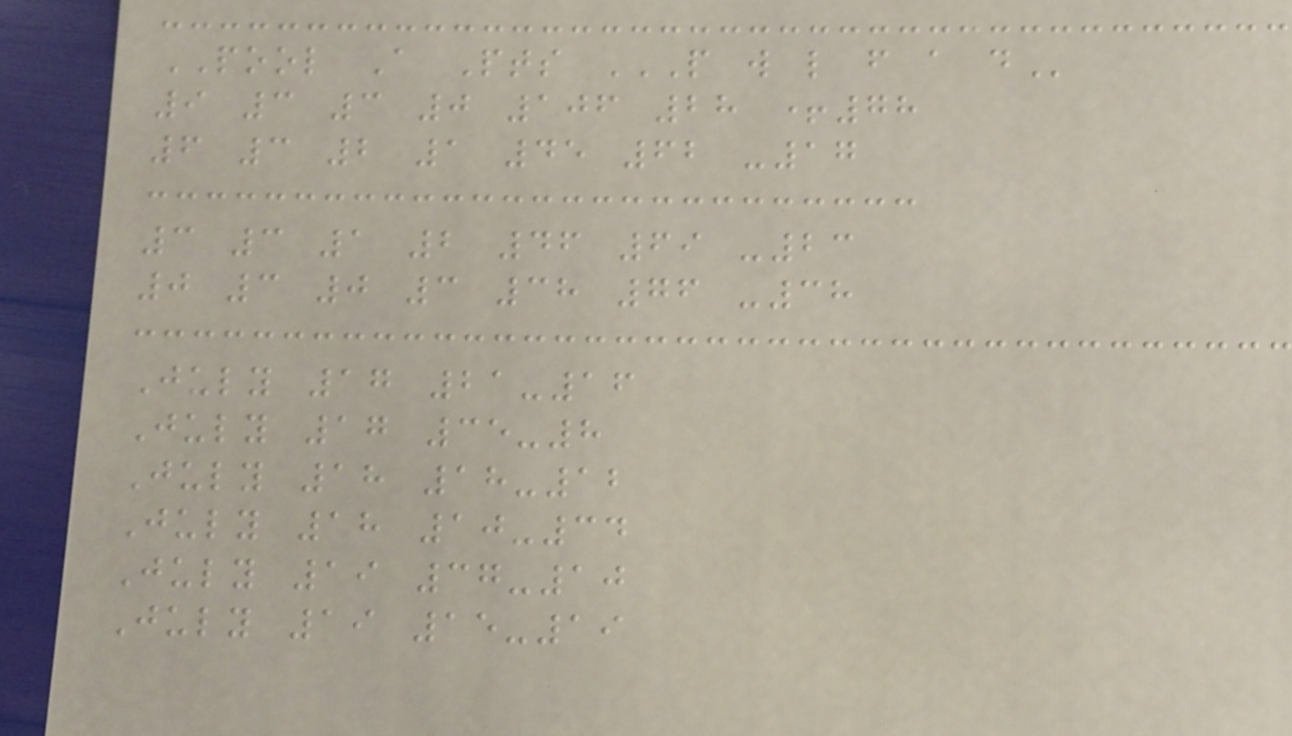POOL A Pts P W L F A D
9 3 3 0 106 28 +78
6 3 2 1 45 62 -17
3 3 1 2 46 69 -23
0 3 0 3 38 76 -38
July 17 21-16
July 17 35-8
July 18 18-12
July 18 10-34
July 19 37-10
July 19 15-19
